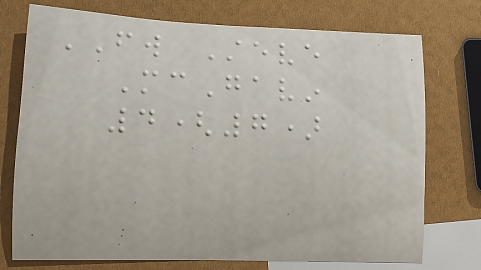FW Steve
McGavin
4(7)
